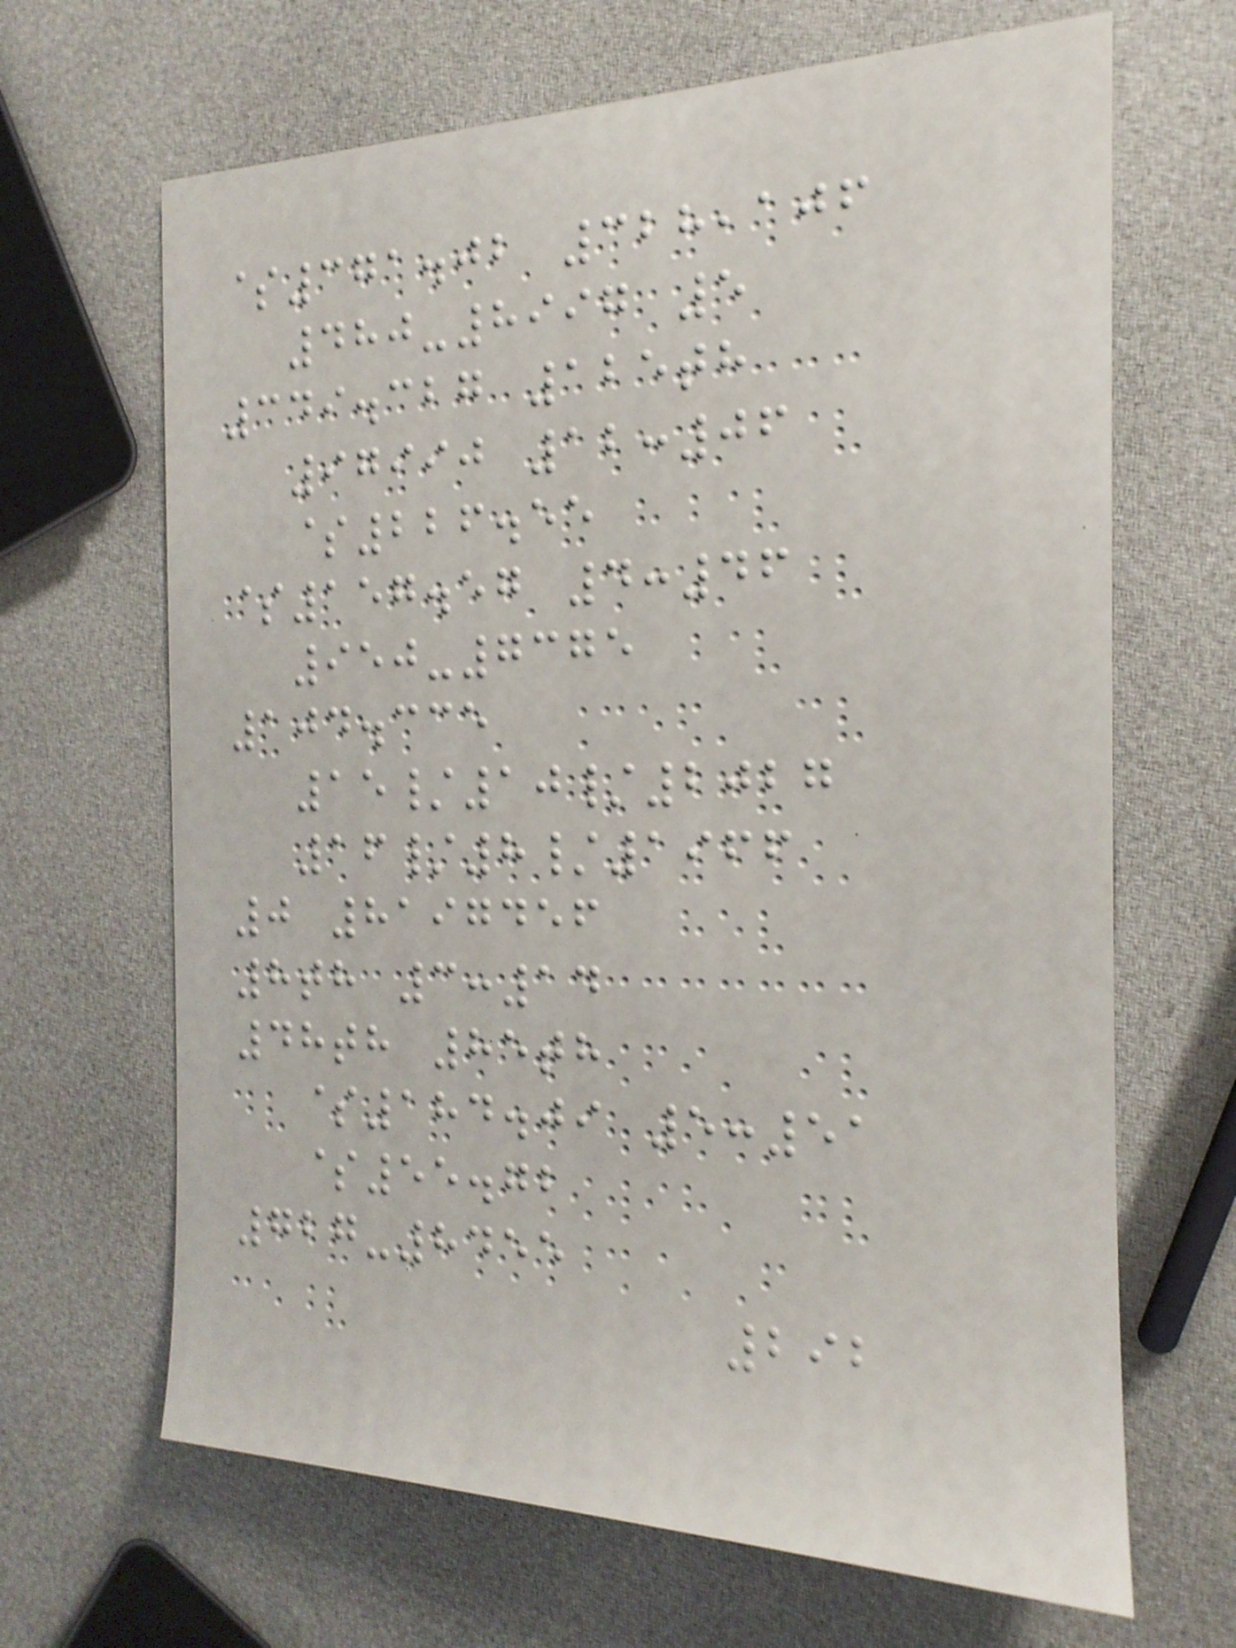$371.02 328,106
480-8997 5
349.327 125th
97990 12:06
$226.55
$157.57 4:46
950-7375
104.335
15/10/2027
16/8/1966
0 8197456
8th 3:14
48th 85th
$184.09 5:51
$55.72
727-8455
292
